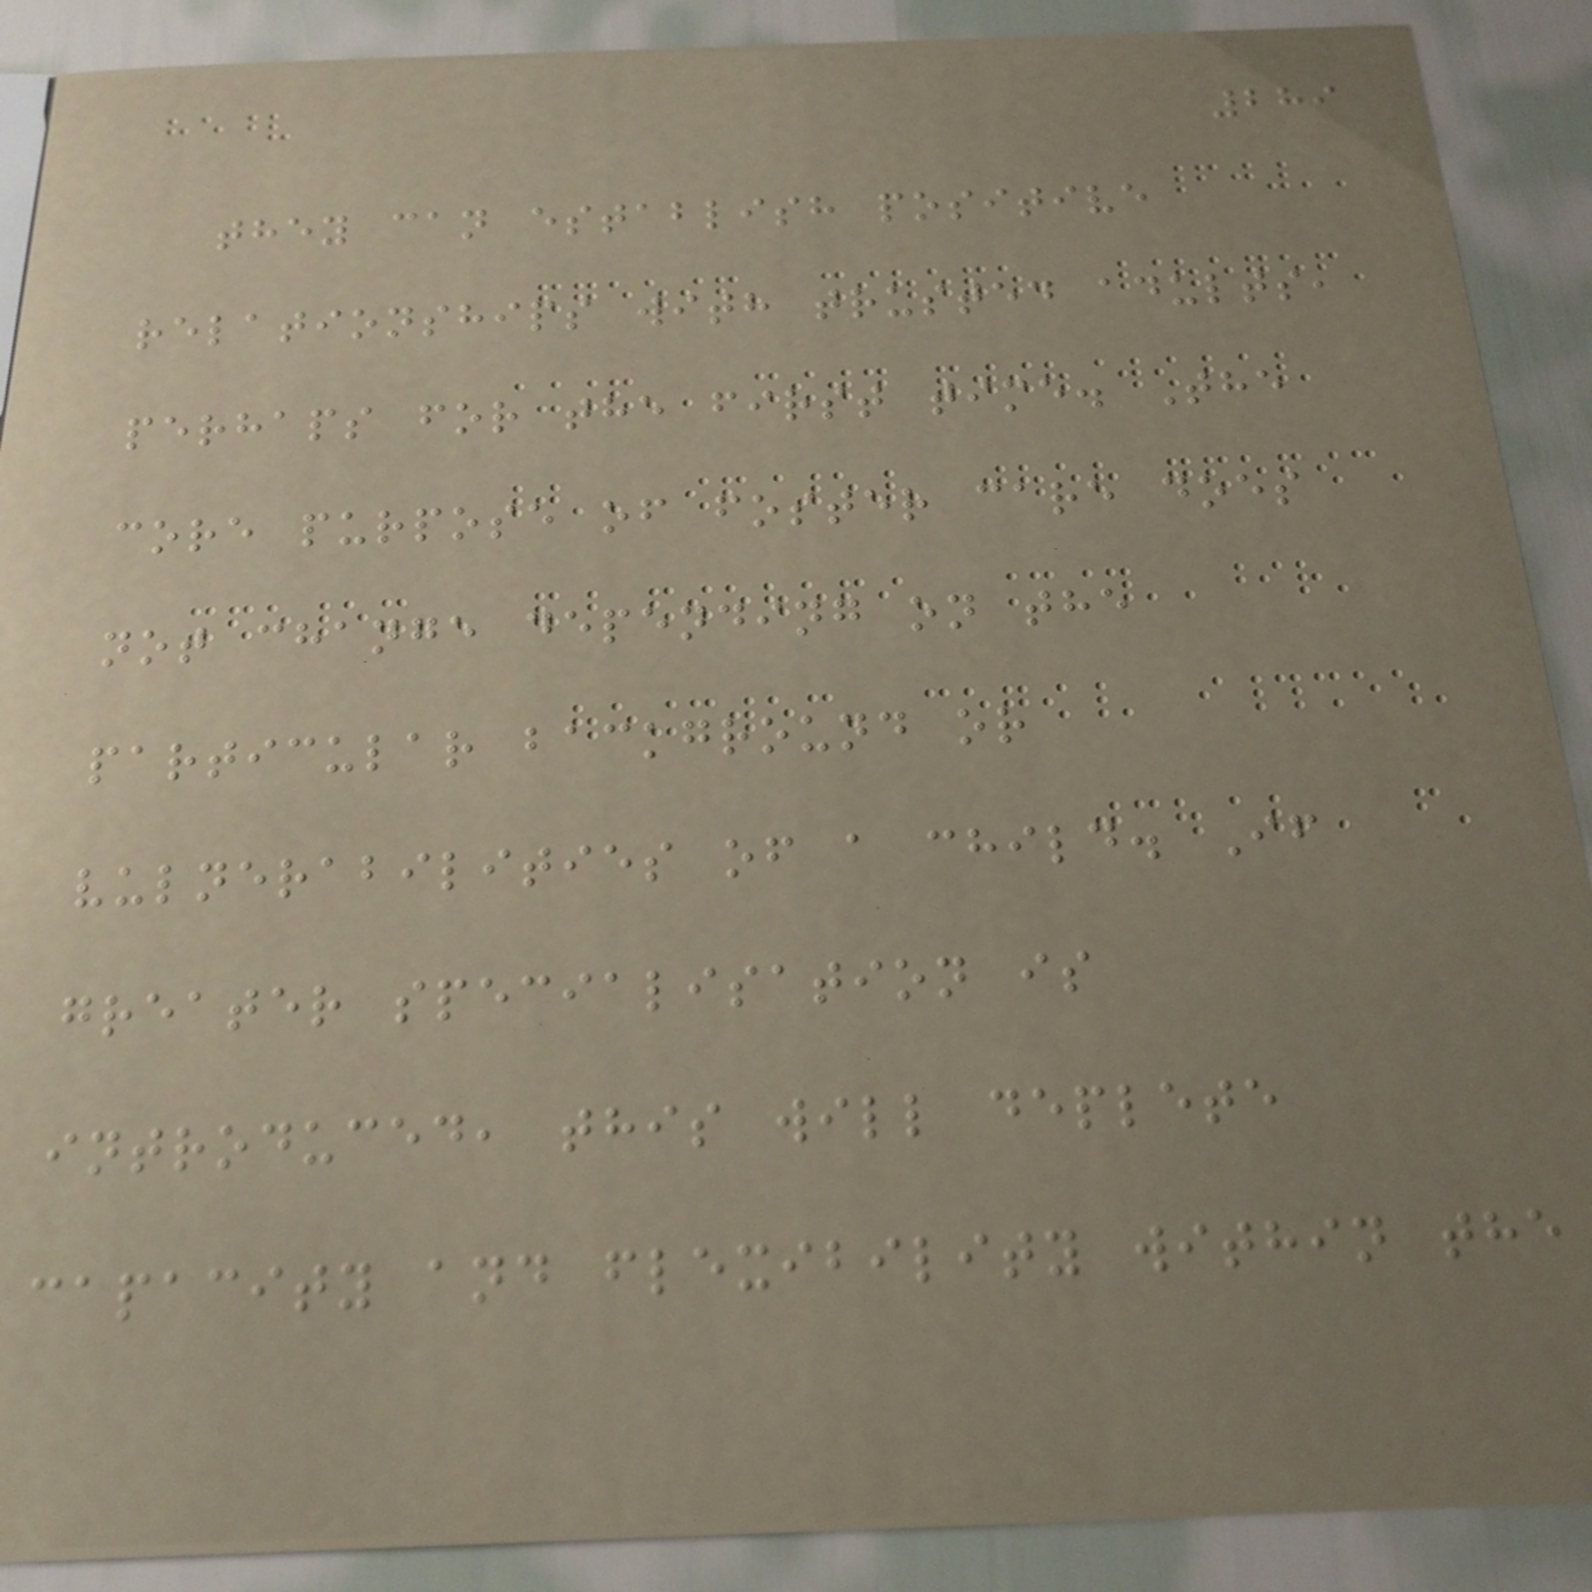289
they can establish positive
relationships with trusted adults,
perhaps for the first time. The
core purpose of foster care does
not change depending on the
particular background or
vulnerabilities of a child. If
greater specialisation is
introduced, this will deplete
capacity and flexibility within the
